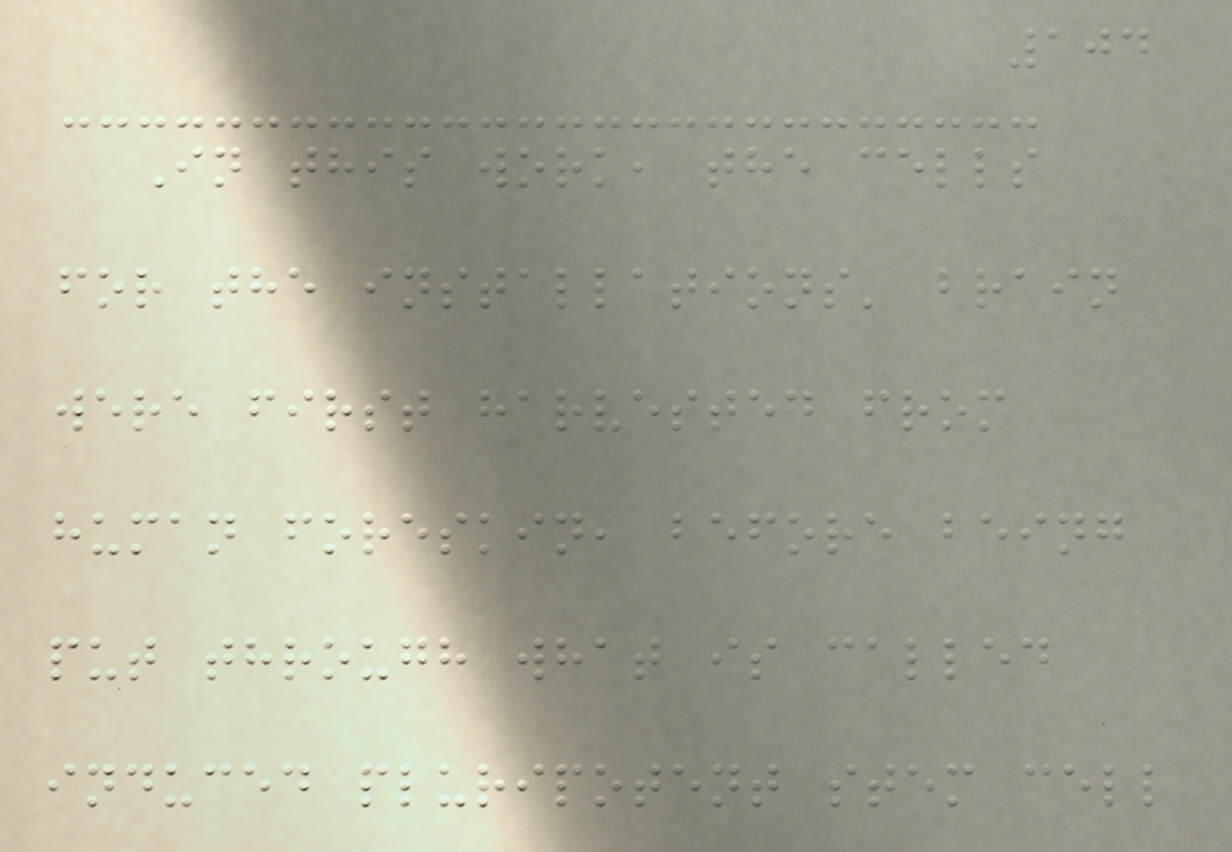104
In this work, the cells
for the installations' brain
were first harvested from
human foreskin, before being
put through what is called
induced pluripotent stem cell
